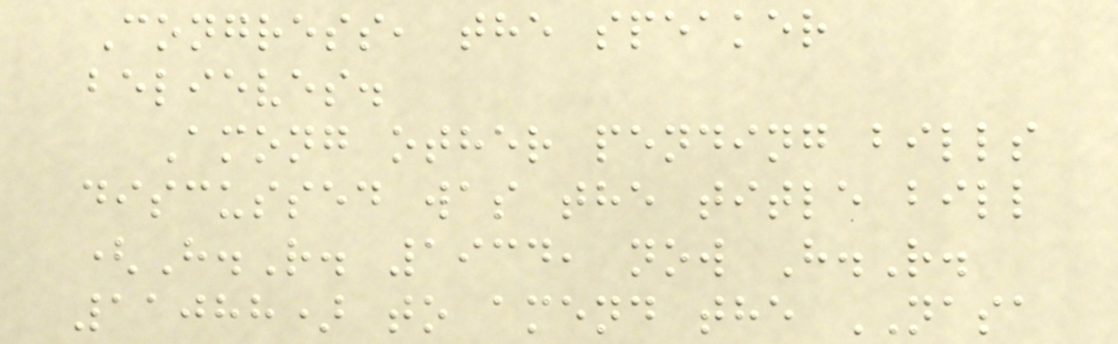Congress, the speaker
believes.
Among other pending bills
discussed was the title bill
(H.R. 1934, now H.R.
11088) to amend the NASA
